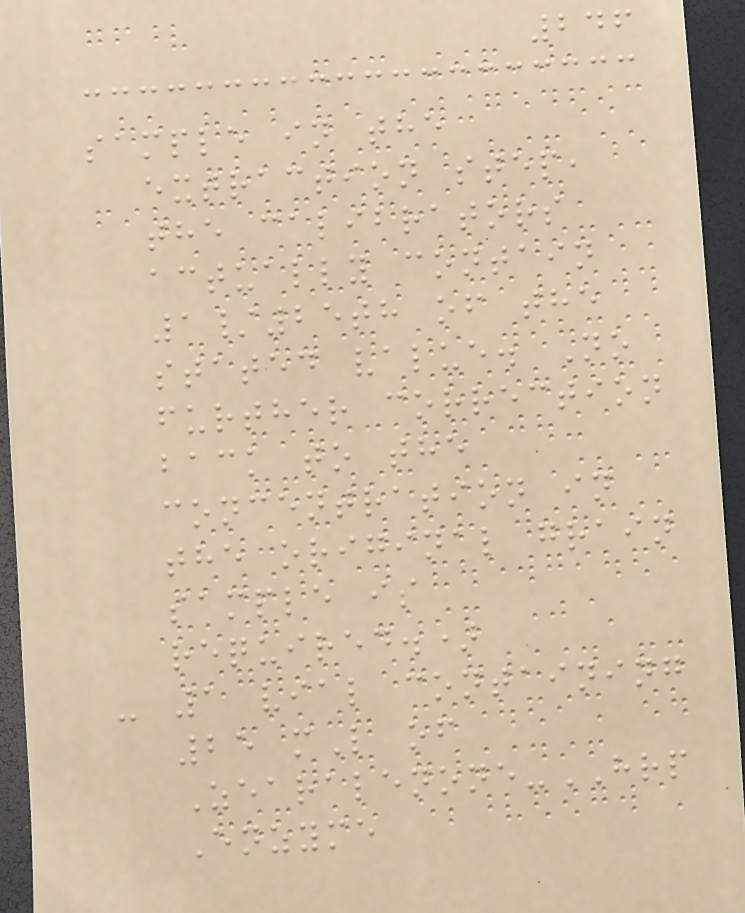246
sample in the
extraction step,
the calibrators
actually contain
1/25th of the
stated value. No
further correction
back to the
concentration in
the original grain
sample is
required.)
- 1 vial containing
25 mL of
Zearalenone-HRP
Enzyme
